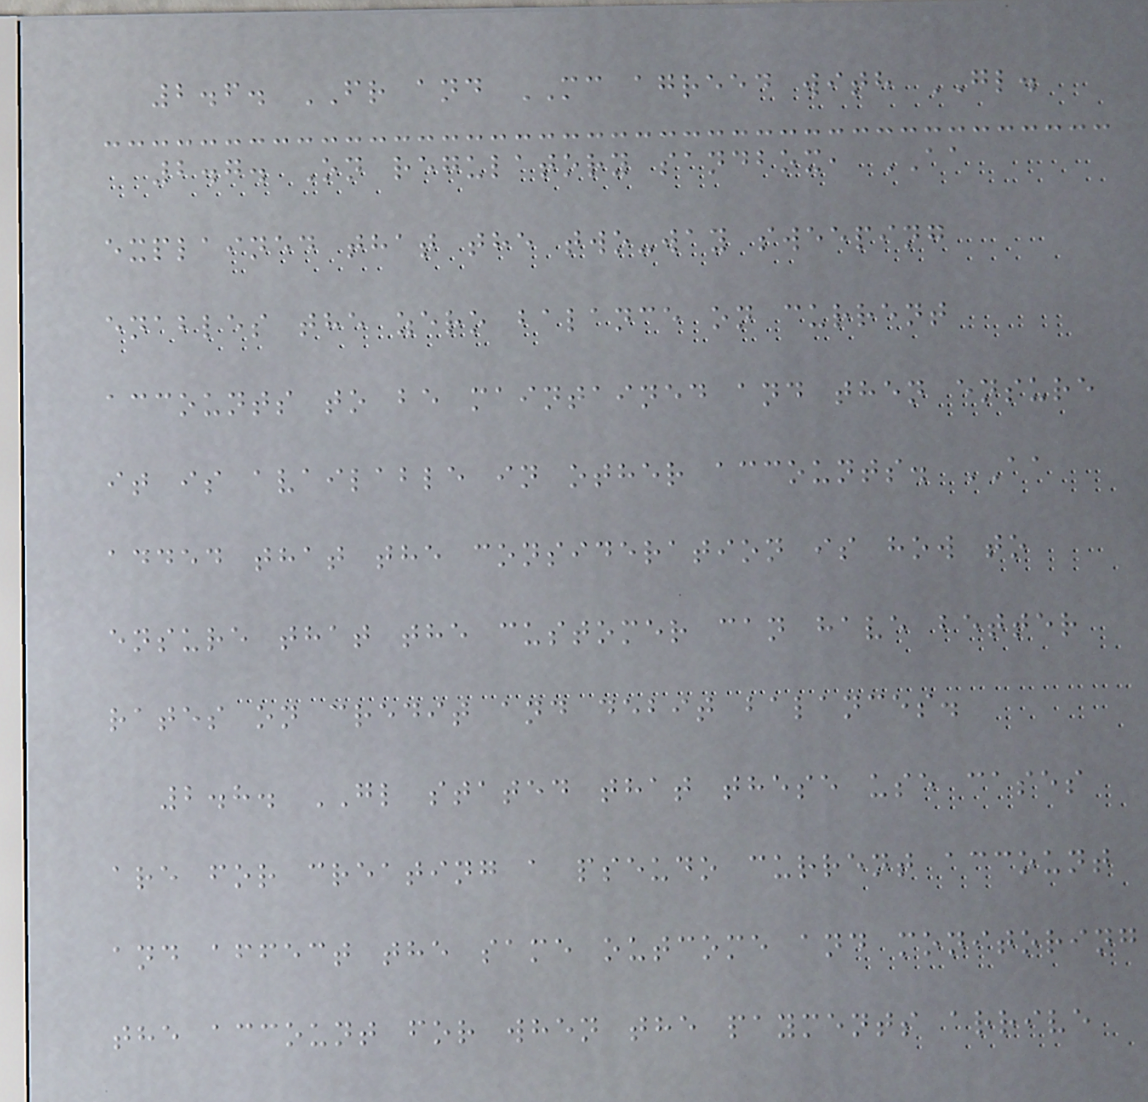2.6. FR and MC agreed with GL.
2.7. On regulatory sandbox, AA
explained that the two-way sweeping
enables the zero balance on current
accounts to be maintained and then ensure
it is available in other accounts. AA
added that the consideration is how to
ensure that the customer can have better
rates on credit and debit balances.
2.8. GL stated that these use cases
are for creating a pseudo current account
and affect the same outcome and monitoring
the account for when the payments arrive
